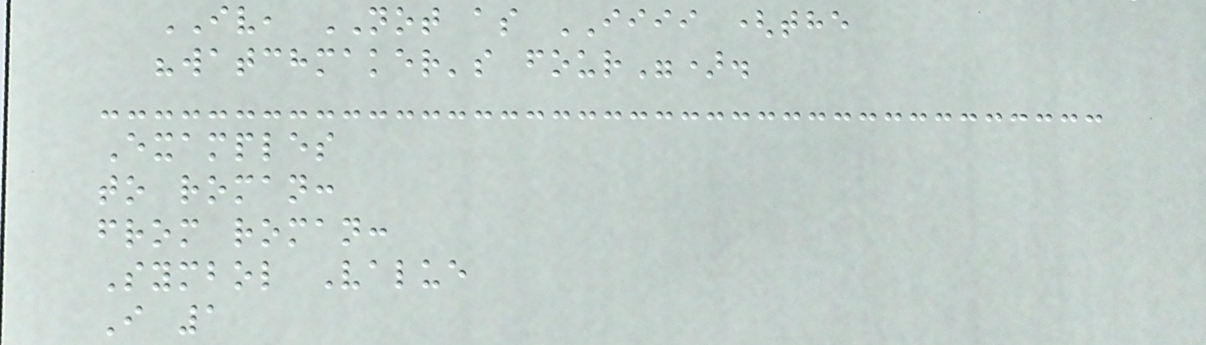IV, NOT as IIII (the
"watchmaker's four").
Examples
to roman:
from roman:
Symbol Value
I 1
